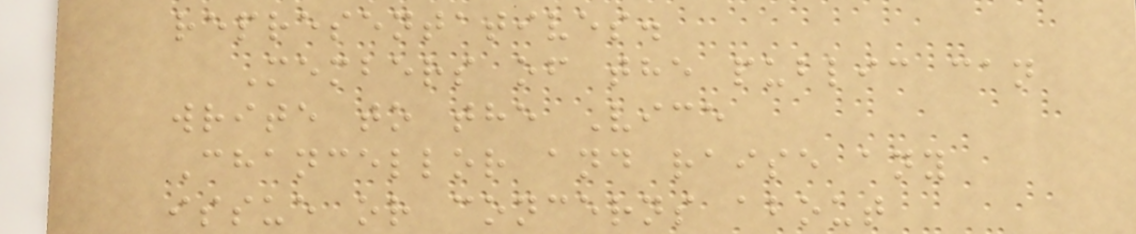representatives.
Members of the public can
write to the Vice
Chancellor and raise any
issue or concerns about
